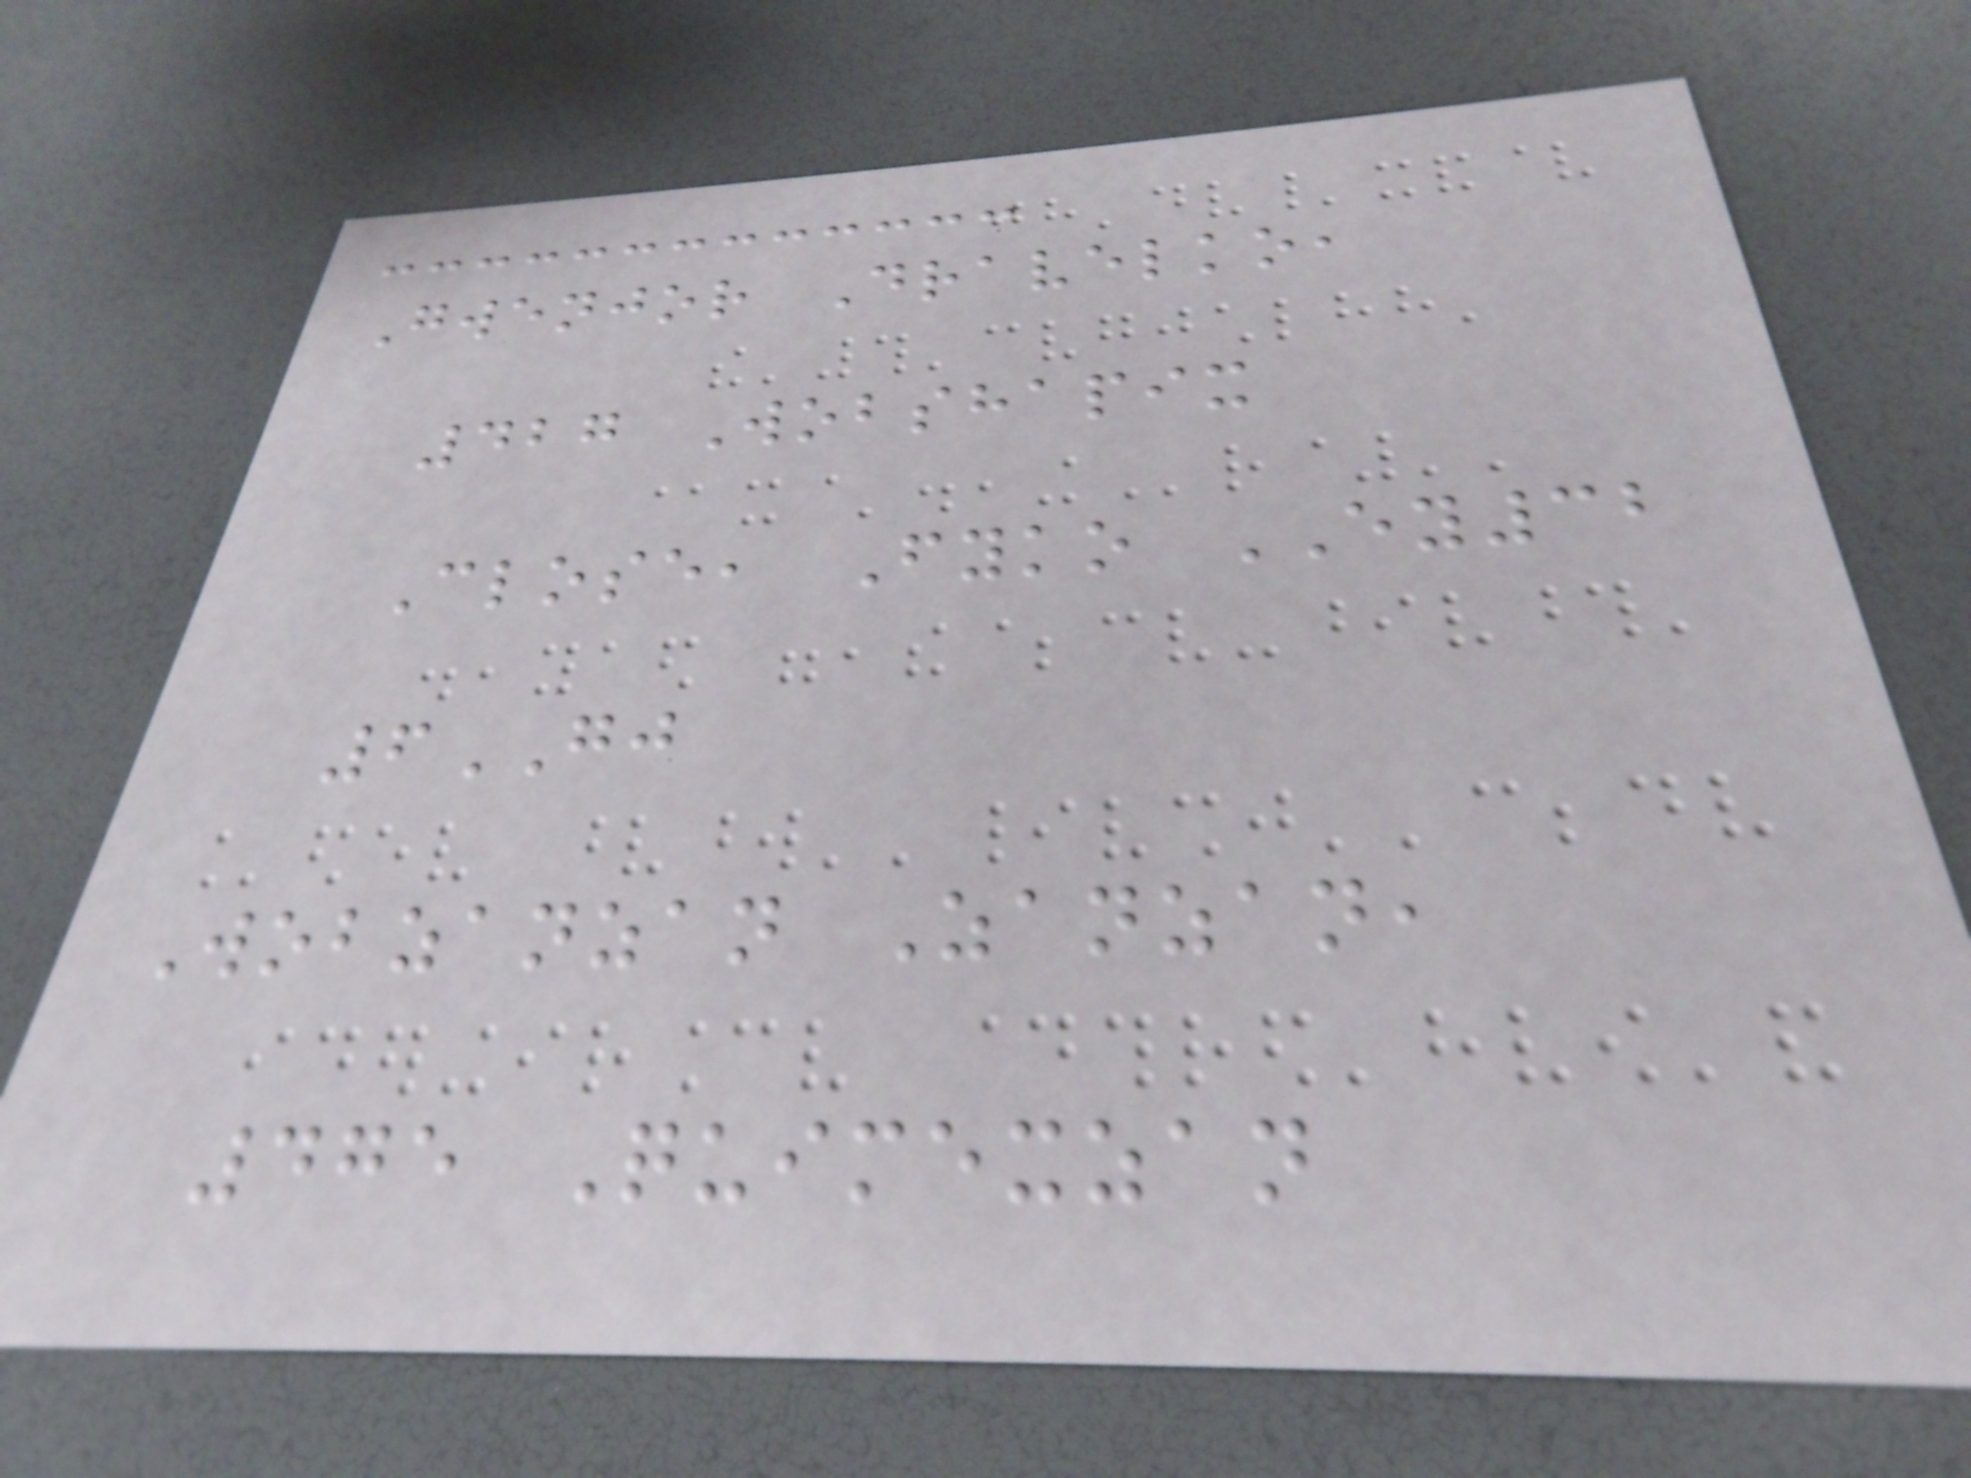Gwenjor Dravelko,
427 Wobshapix
Close, Fyko EY32
6GJ
Wobzanzan Zanzan,
475 Quimexzan
